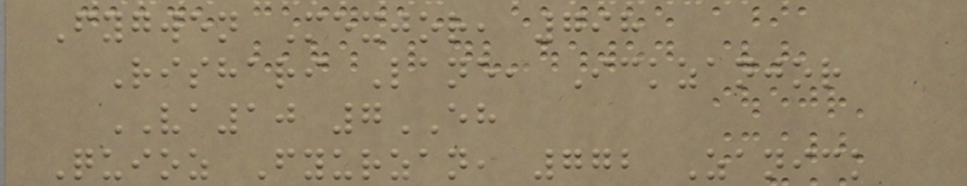Fygwen Mexjor, 798
Rishari Lane, Ickzanjor
VA10 7EH
Quioz Fyurzan, 772 Zanick
